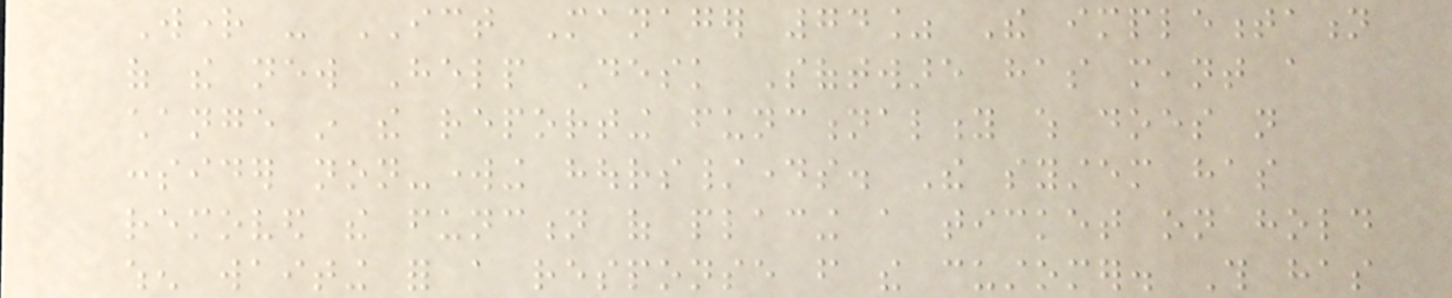Wright - ICT Manager 74% The implementation
of the new Help Desk Software has meant a
change in the reporting functionality which does not
consider non-working hours/days. The system has
removed the function of placing a ticket on hold
when waiting for a response from the customer. This has
